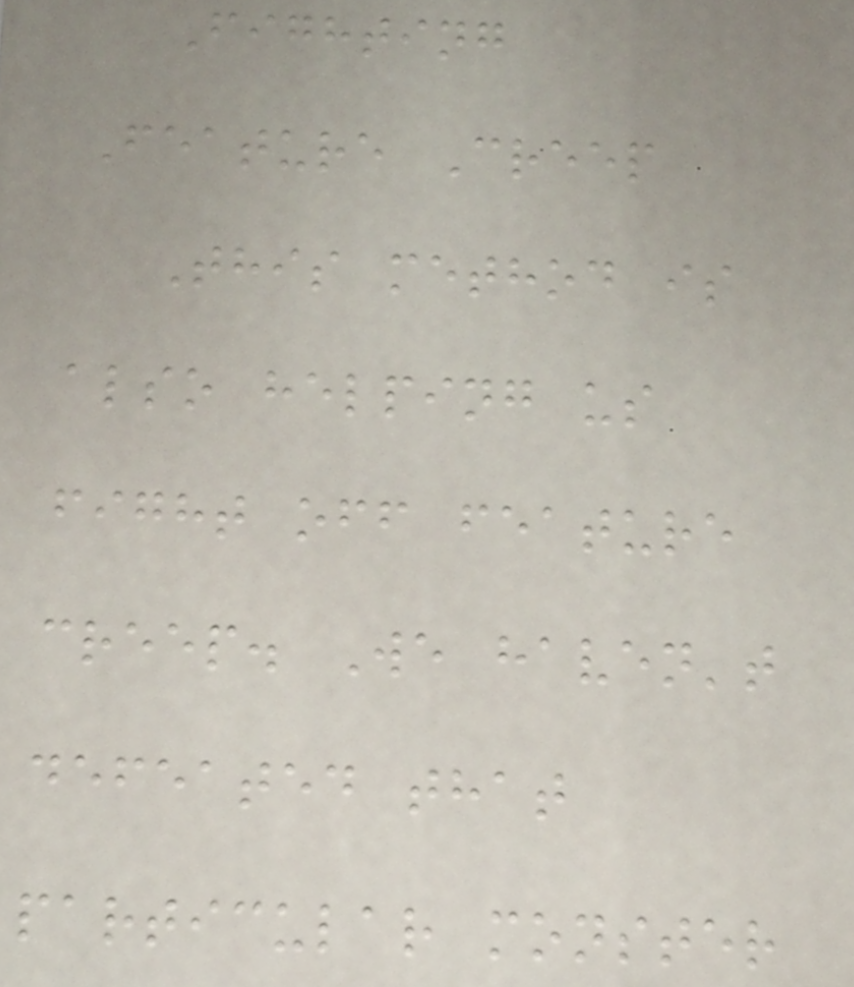Fighting
Feature Creep
This method is
also helping us
fight off feature
creep. We haven't
defeated that
particular monster
